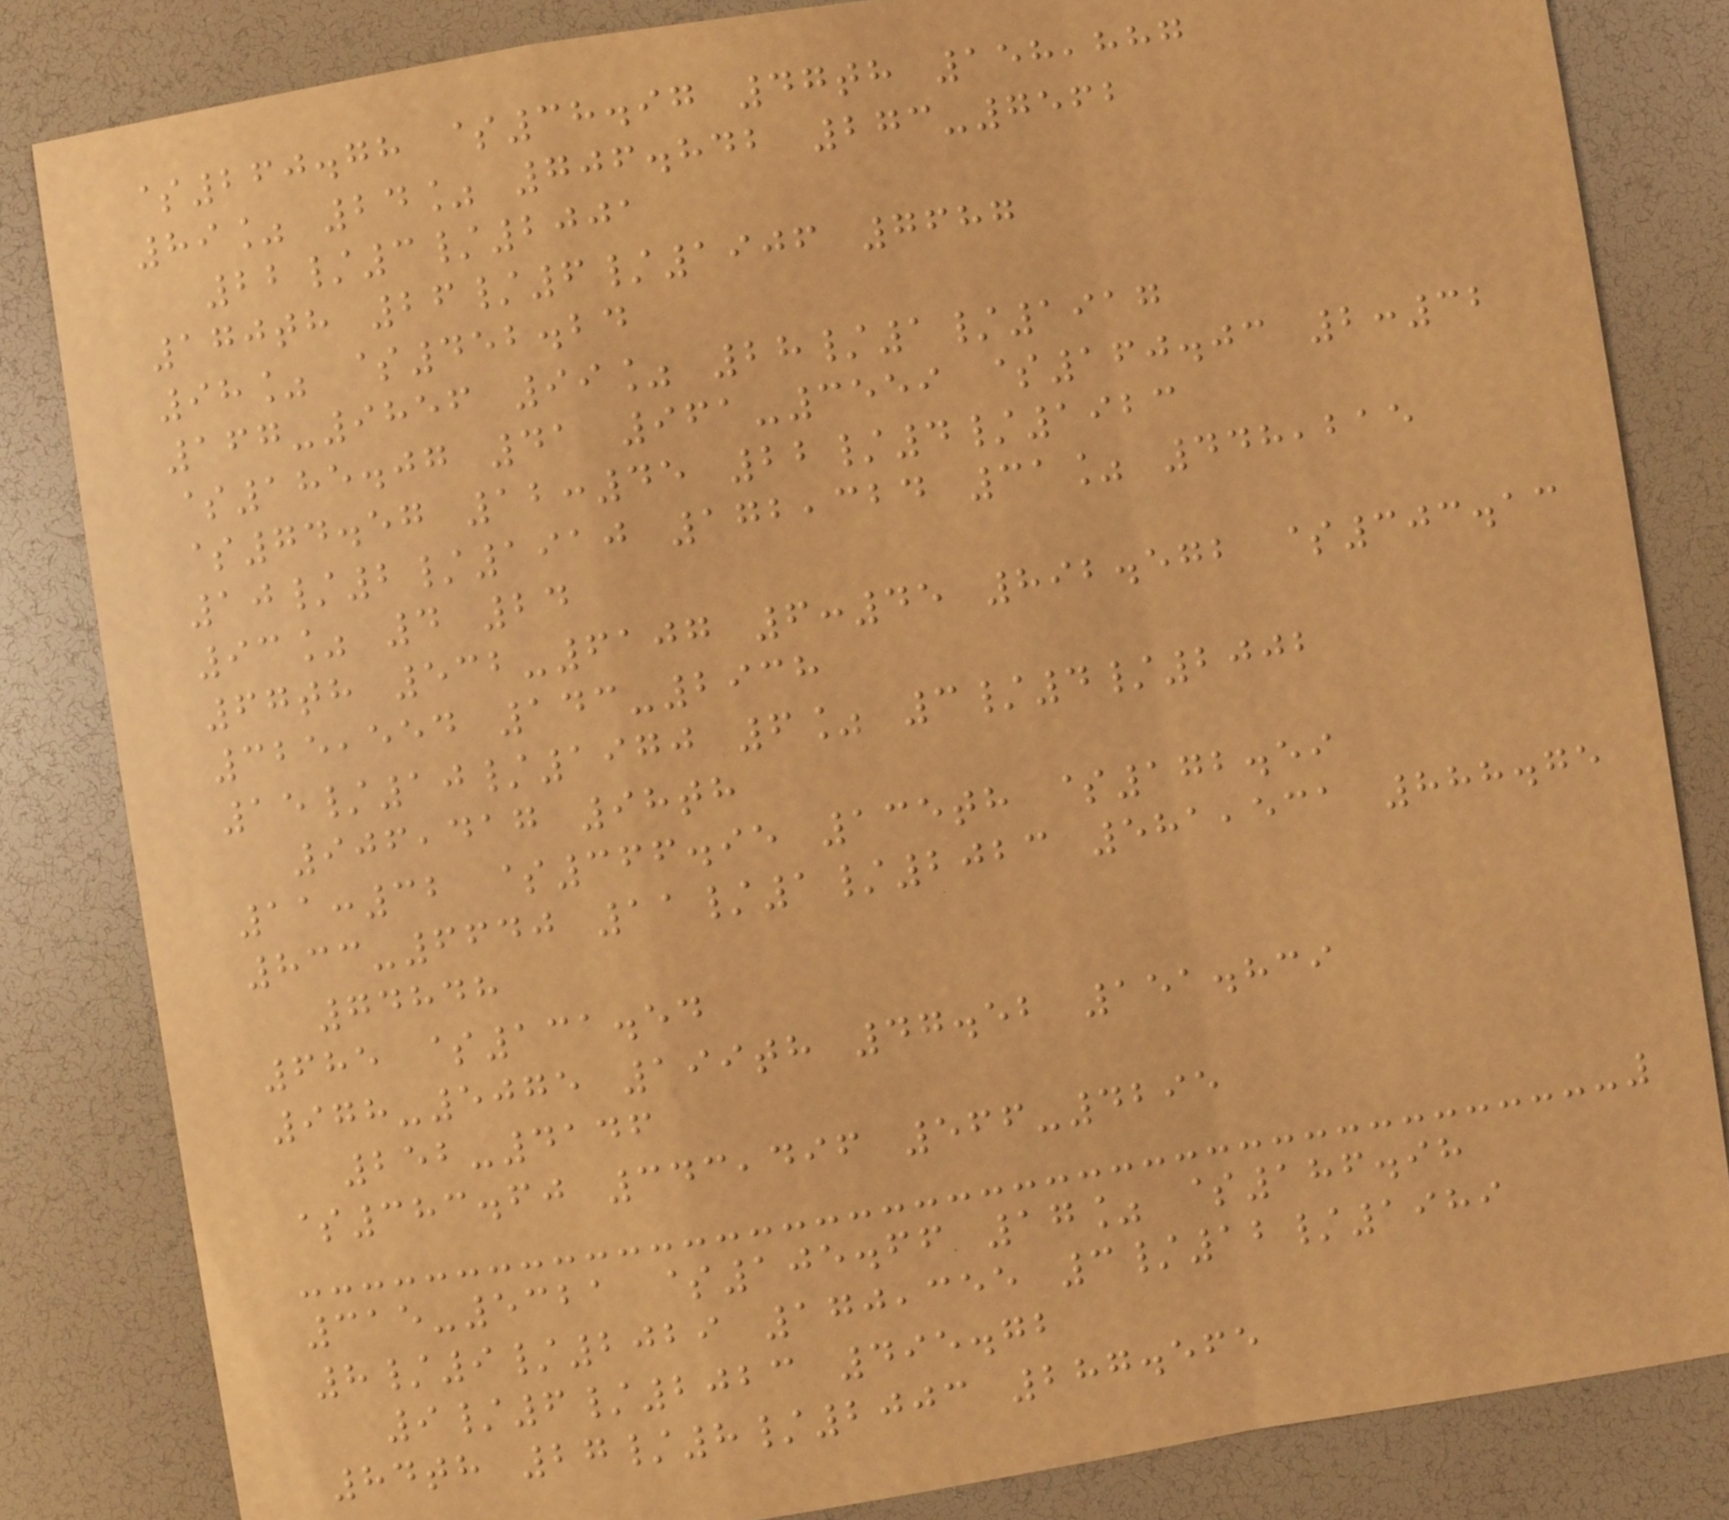$260.78 $38.97 47th 158,887
89% 24% 706.842 273-7562
22/3/2001
170th 26/6/1906 7687
98% $452.24
167-9856 99% 28/1/1917
$185.07 41 961-3559 $160.03 2:32
$74.57 12:45 22/4/1923
10/2/1910 172,324 31% 448,215
93% 4 24
67th 532-6107 6:45 892.572 $303.13
325,554 143-2938
15/10/1970 6% 3/4/2002
906,417 98th
11:32 $366.95 135th $172.59
833-6640 11/1/2023 581,531 888.75
74848
685 $131.54
978-5075 199th 47.52 151.839
252-4146
$383.60 343,496 566-4295
315-5321 $105.66 17% $186.98
8/9/2029 170,355 3/12/1989
9/6/2023 495.72
84th 27/8/2003 287.565
